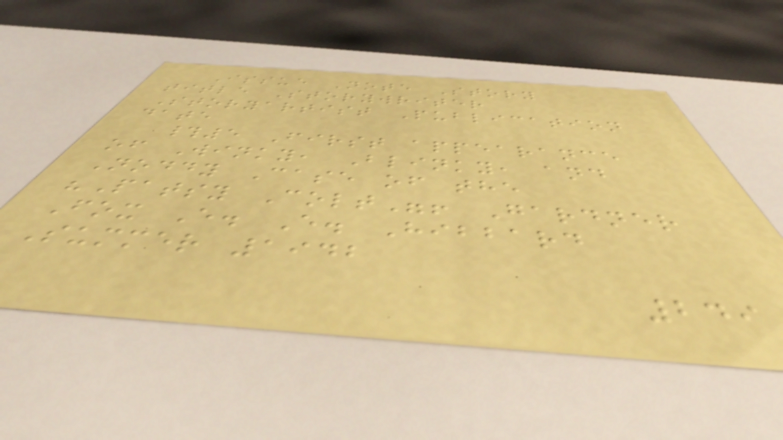Issue Note Story
title Storywriter
Storyartist Publication
date
#5 First appearance
of Winky, Blinky, and
Noddy Case of the
"Patsy Colt"! Gardner
Fox E. E. Hibbard
Summer 1942
249
